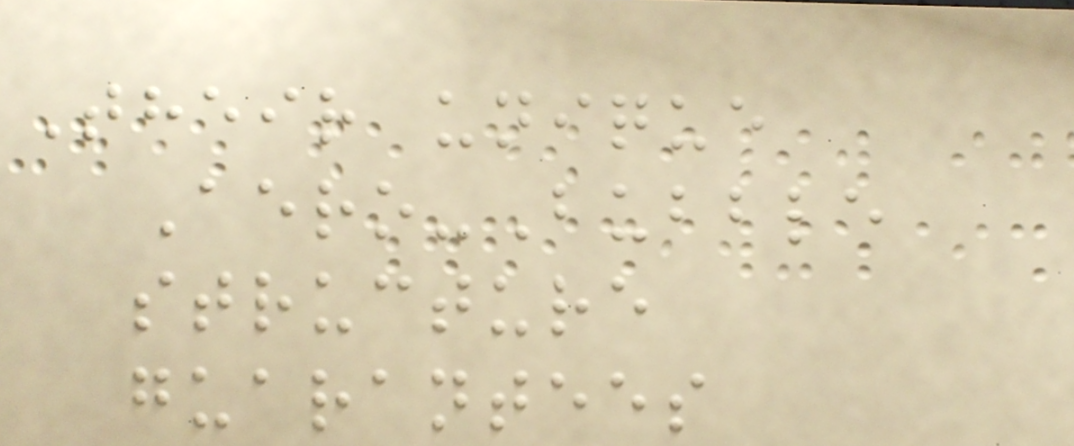Their unique
Aero-Bubble
structure
guarantees
